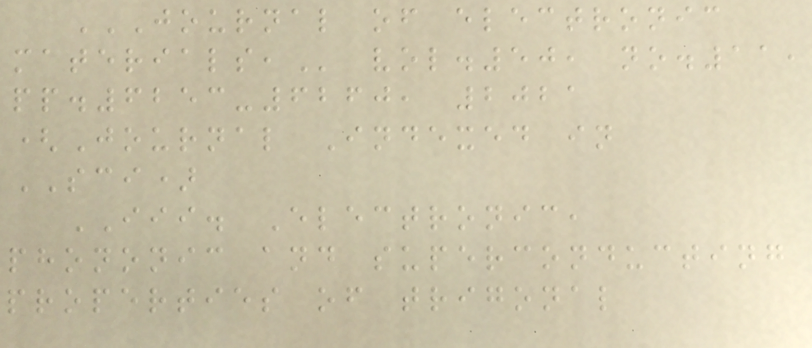JOURNAL OF ELECTRONIC
MATERIALS, vol.50, no.11,
pp.6253-6260, 2021
(Journal Indexed in
SCI)
III. Electronic,
phononic and superconducting
properties of trigonal
